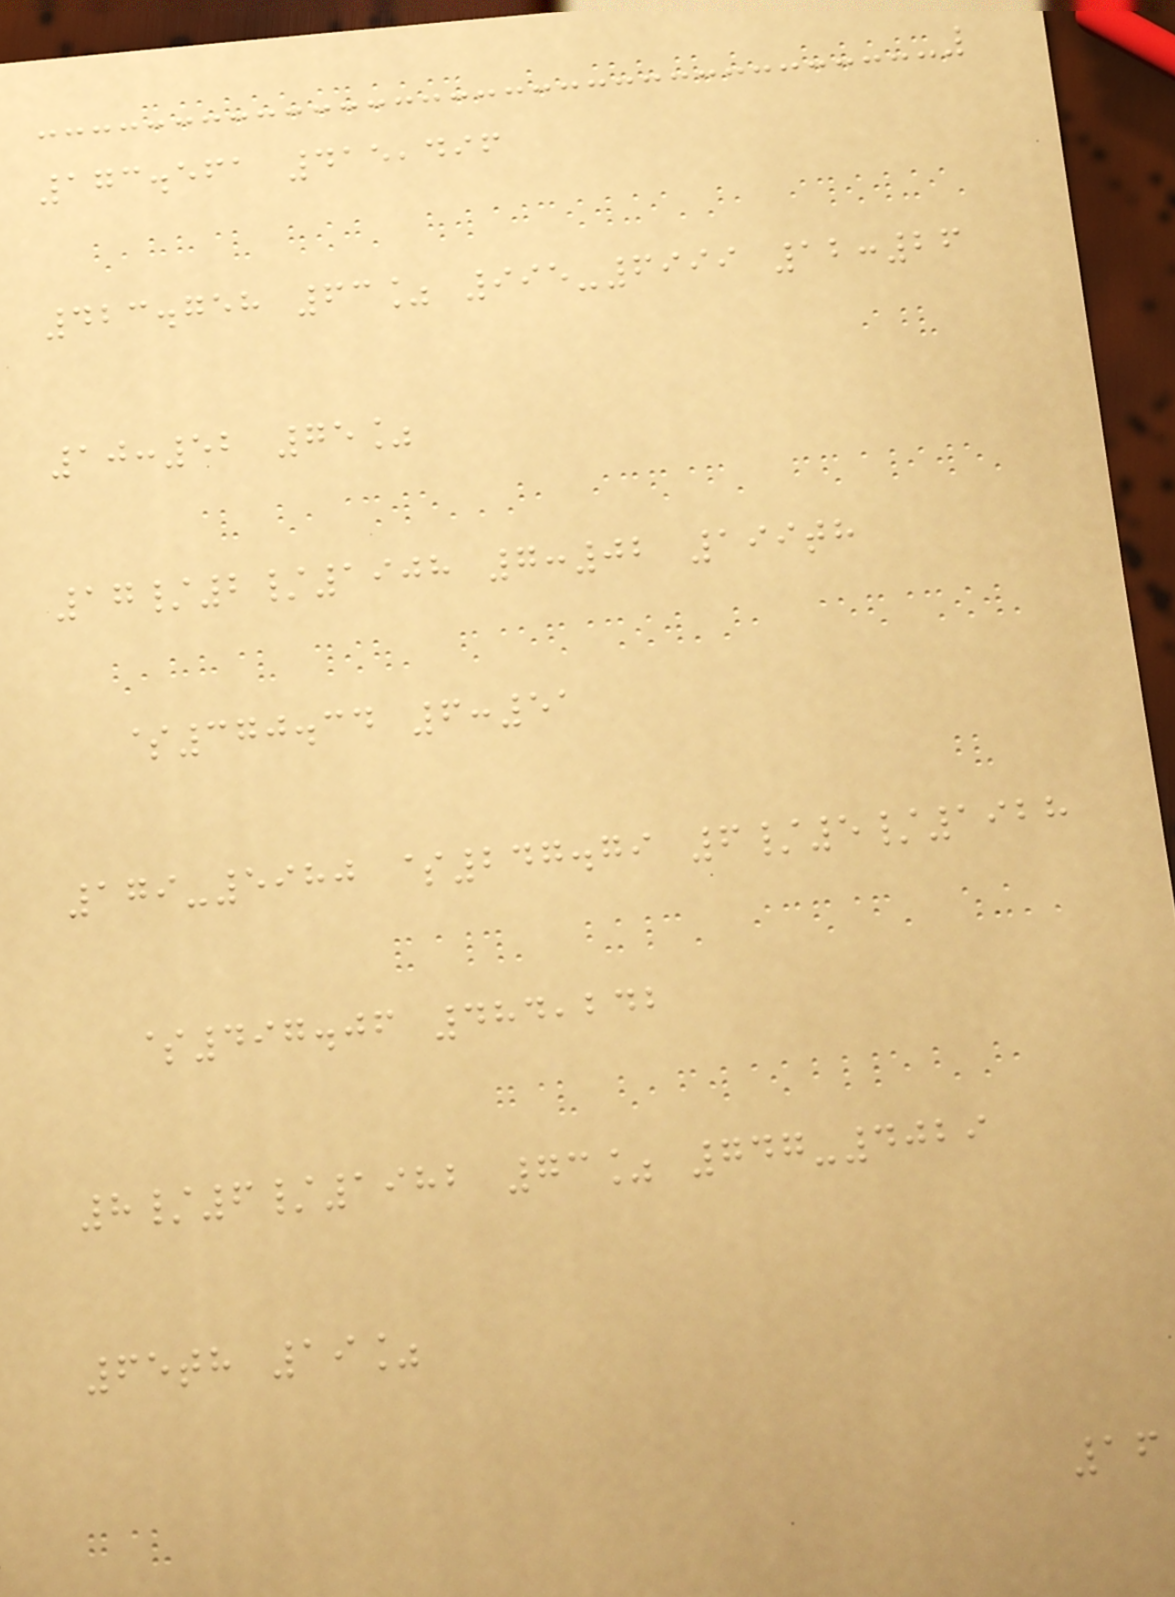173.561 415,496
423.758 63% 995-6999 12:26
10:52 75%
17/2/1908 7:02 199th
$370.34 6:51
179-5980 $247.79 6/5/1928
$497.06 484,242
8/6/1982 73% 747-4029
65th 19%
16
